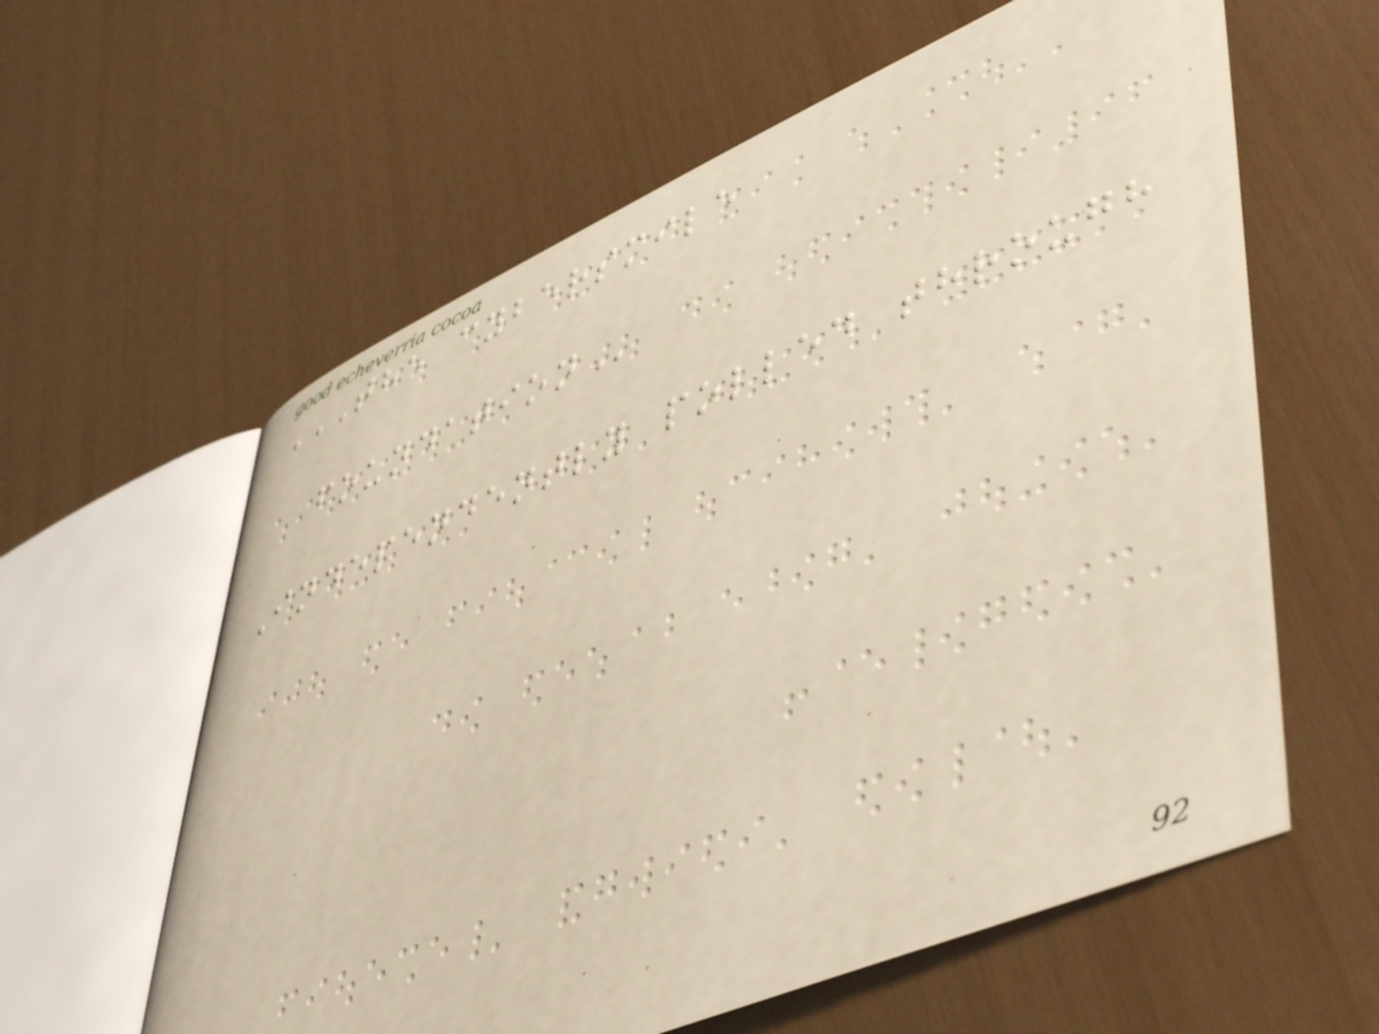THE CYBERSMILE
FOUNDATION
Independently polled through
